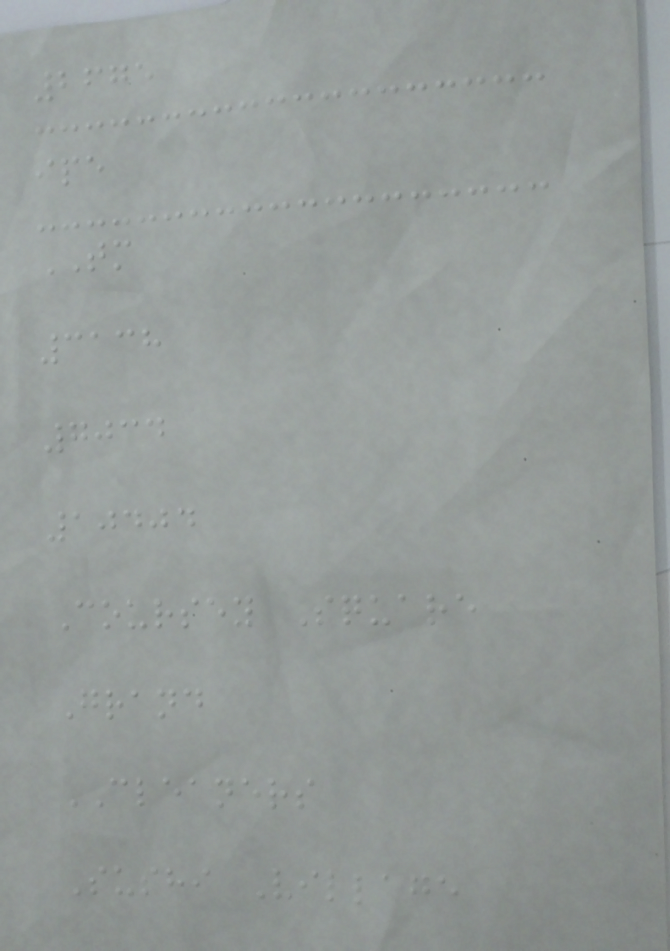2675
ipe
TM
3138
7034
10404
Coursey Square
Grand
CLEANERS
Sushi Village
